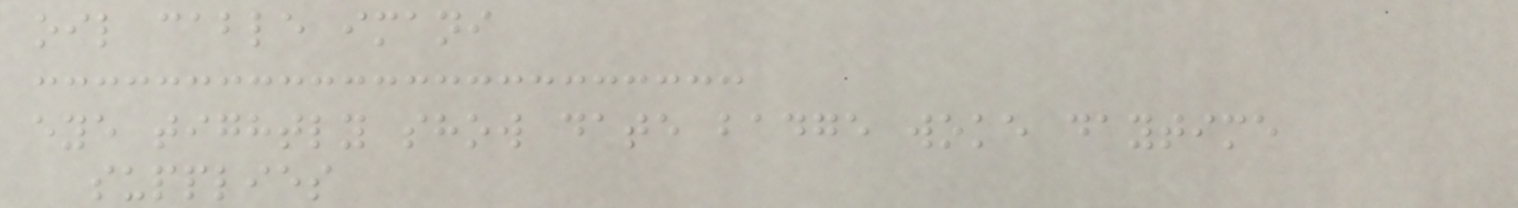oil cable imani
eye tightly show date badge woke daytime
supplies
